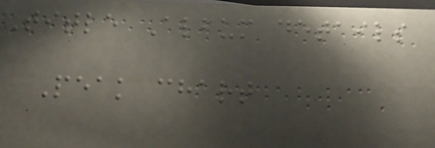Title Album details
Peak chart
